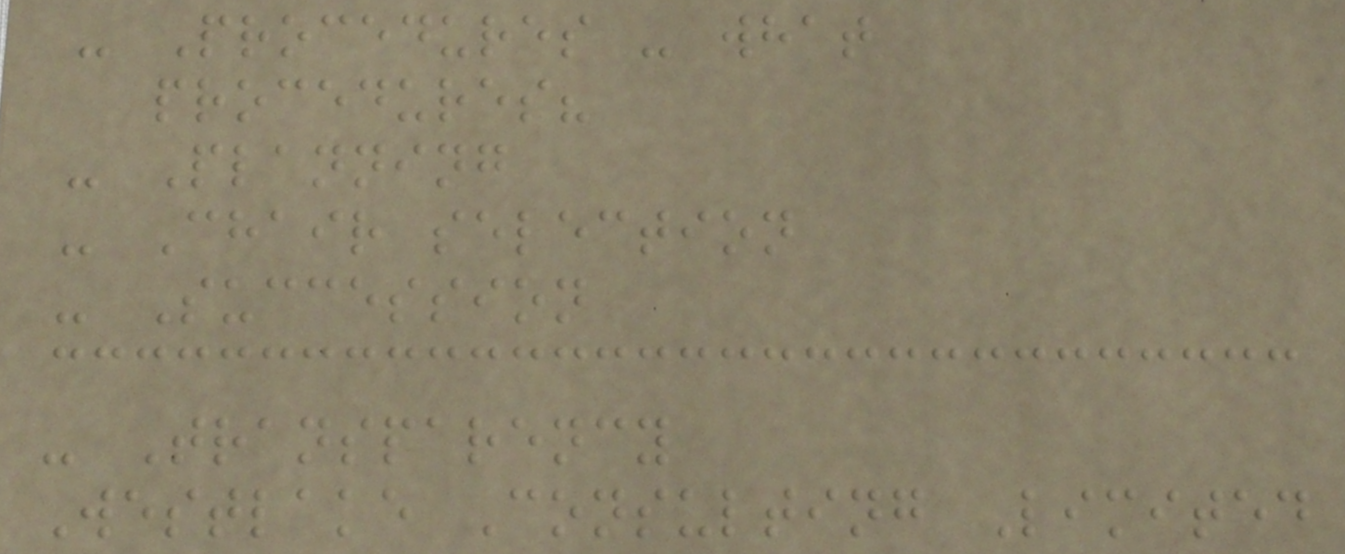- Procedures - what
procedures?
- Planning
- Chair selection
- Succession
- Transparency
Westlake Consulting Limited
